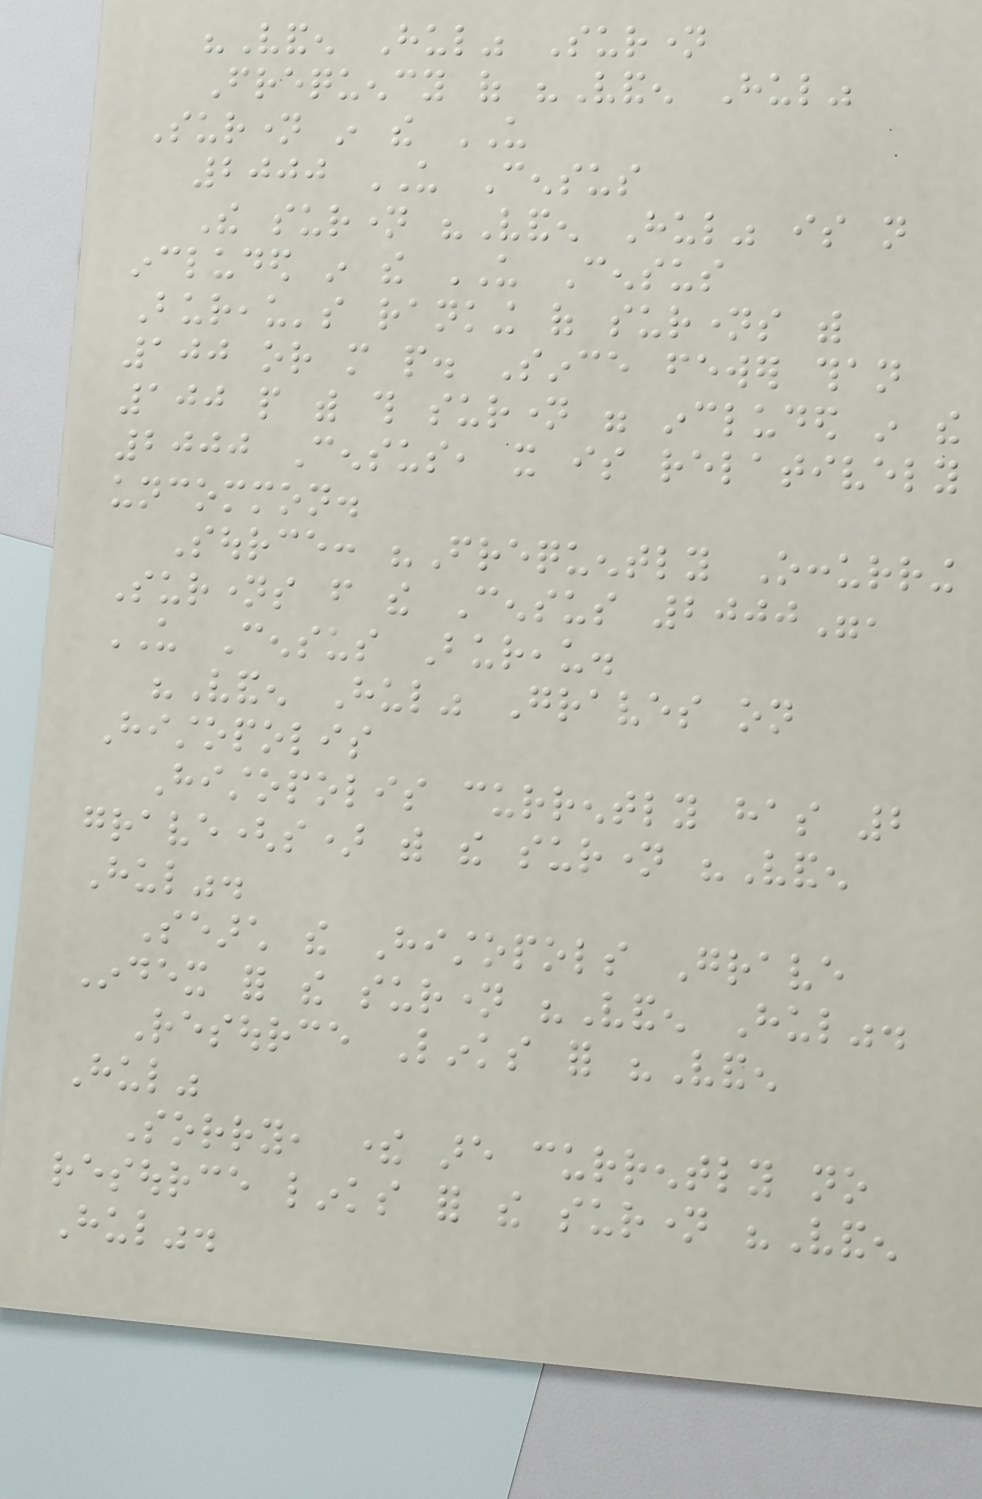"Vanden Hul" Surname
Frequency of "Vanden Hul"
Surname in the US
2000 US Census
The surname "Vanden Hul" is not
included in the US Census
Bureau's ranking of surnames with
100 or more people. Since fewer than
100 people with this surname were included in the
2000 Census, it is relatively
uncommon.
Source: "Frequently Occurring
Surnames from the Census 2000",
US Census Bureau.
"Vanden Hul" Graves on
Histopolis
Histopolis currently has 2
grave(s) with the surname "Vanden
Hul".
Search the Histopols Grave
Index for the surname "Vanden Hul".
Resource Links for "Vanden
Hul"
Sorry, there are currently no
resource links for the surname "Vanden
Hul".
